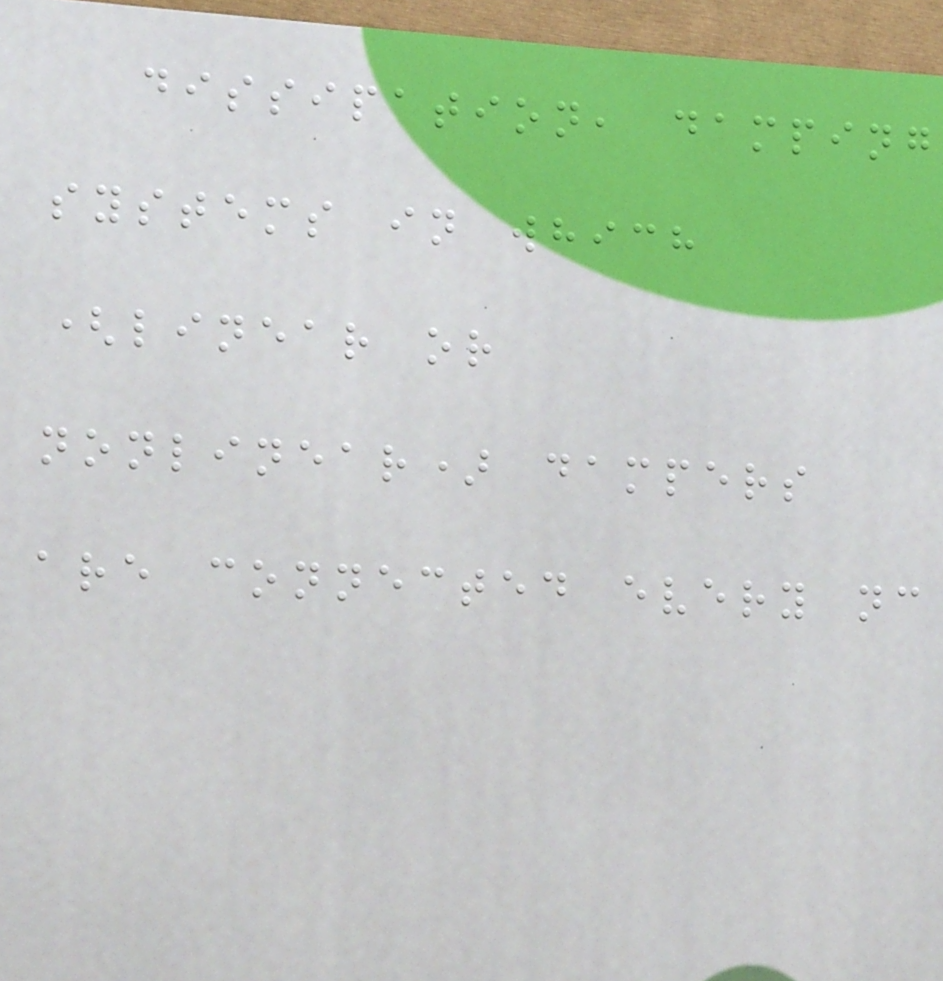dissipation, damping
systems in which
(linear or
nonlinear) dampers
are connected every nc
